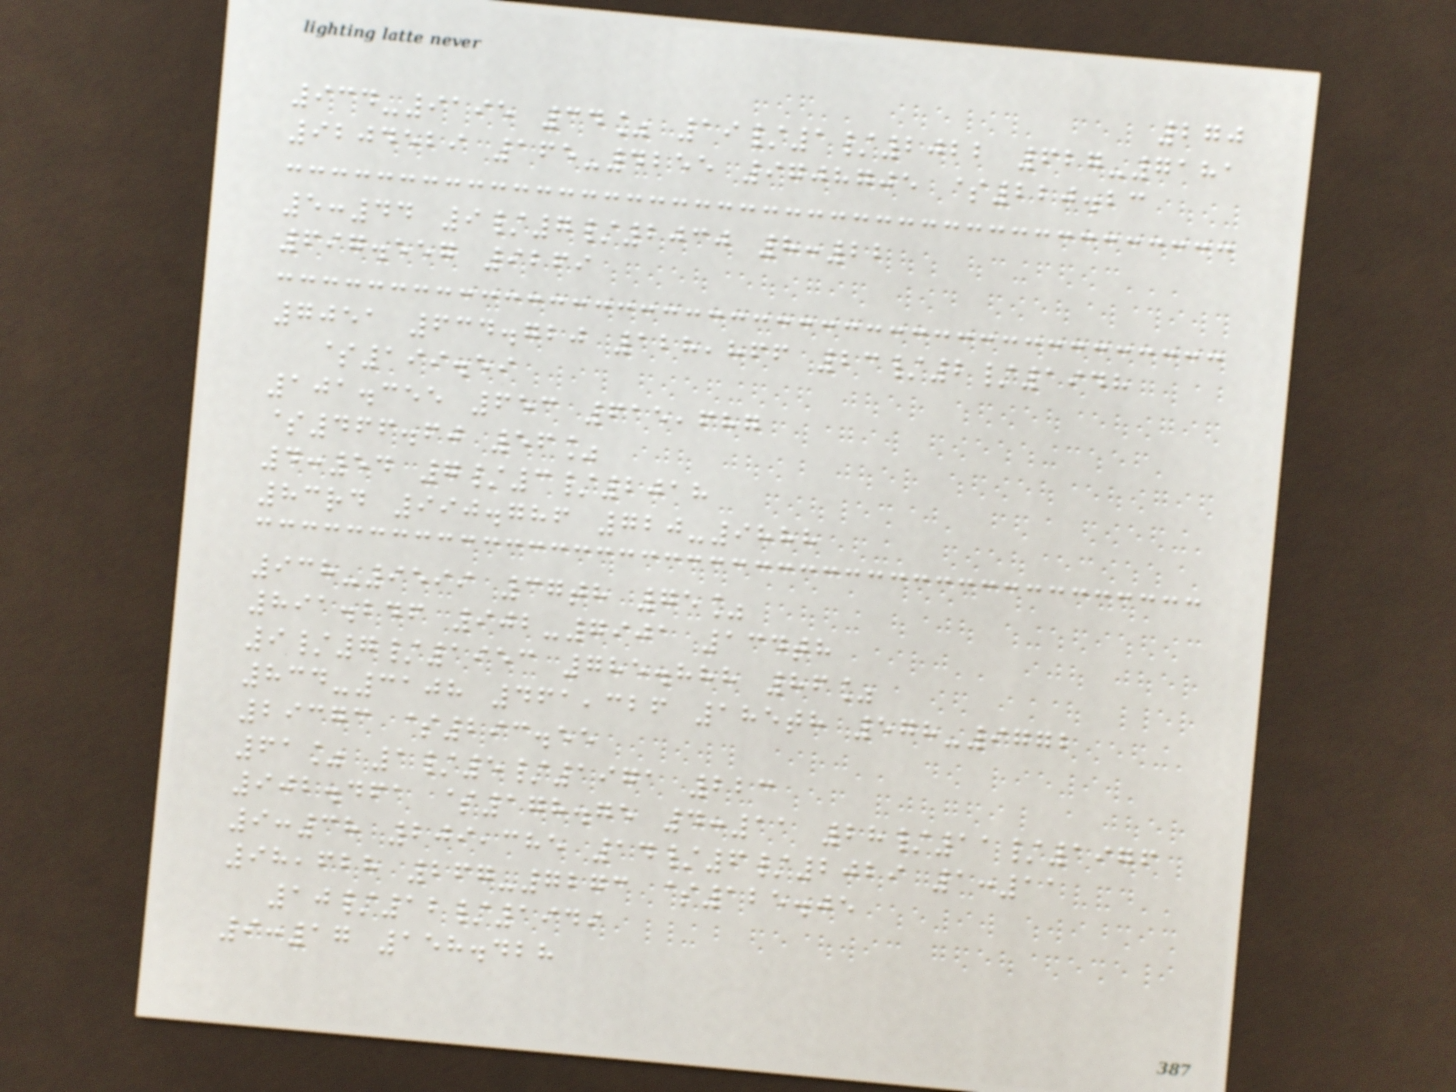270
934-9195 34% 19/1/2022 627-7181
9204529 165-4255 9708705 $220.23
5:44 9/7/2030 8:22
697.557 9269
7051 634.720 128,866 23/2/1948
$199.59
101.355 653 615,687
$466.60 56%
4:54 7/3/2018
83rd 990.786 720-9888
938-9599 37th 75%
891.246 902-7901 134th
9/7/1953 785.888 86%
834-3108 461,326 185th 578-9772
29373 $293.55
61% 1/5/1971 223
902.461 $178.75 4:11 28/11/1976
9:38 209,385 14/6/2029 1:11
98,628 267-7273 $125.05
10/12/1949
9:17 158.428
